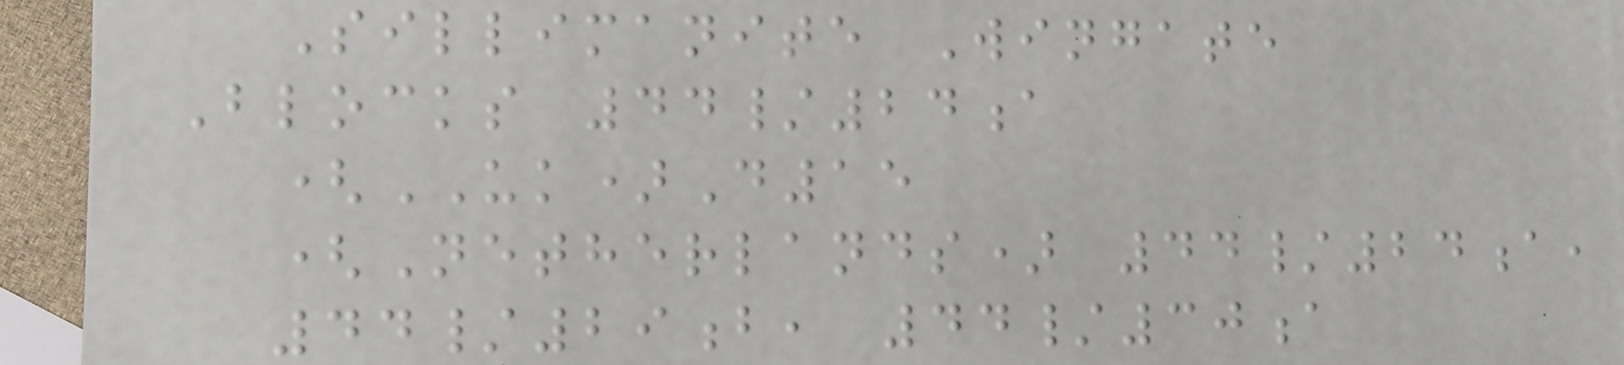Sillimanite Wingate
Blocks 44/24a
(UK)D15
(Netherlands) 44/24a,
44/29b, 44/30a
